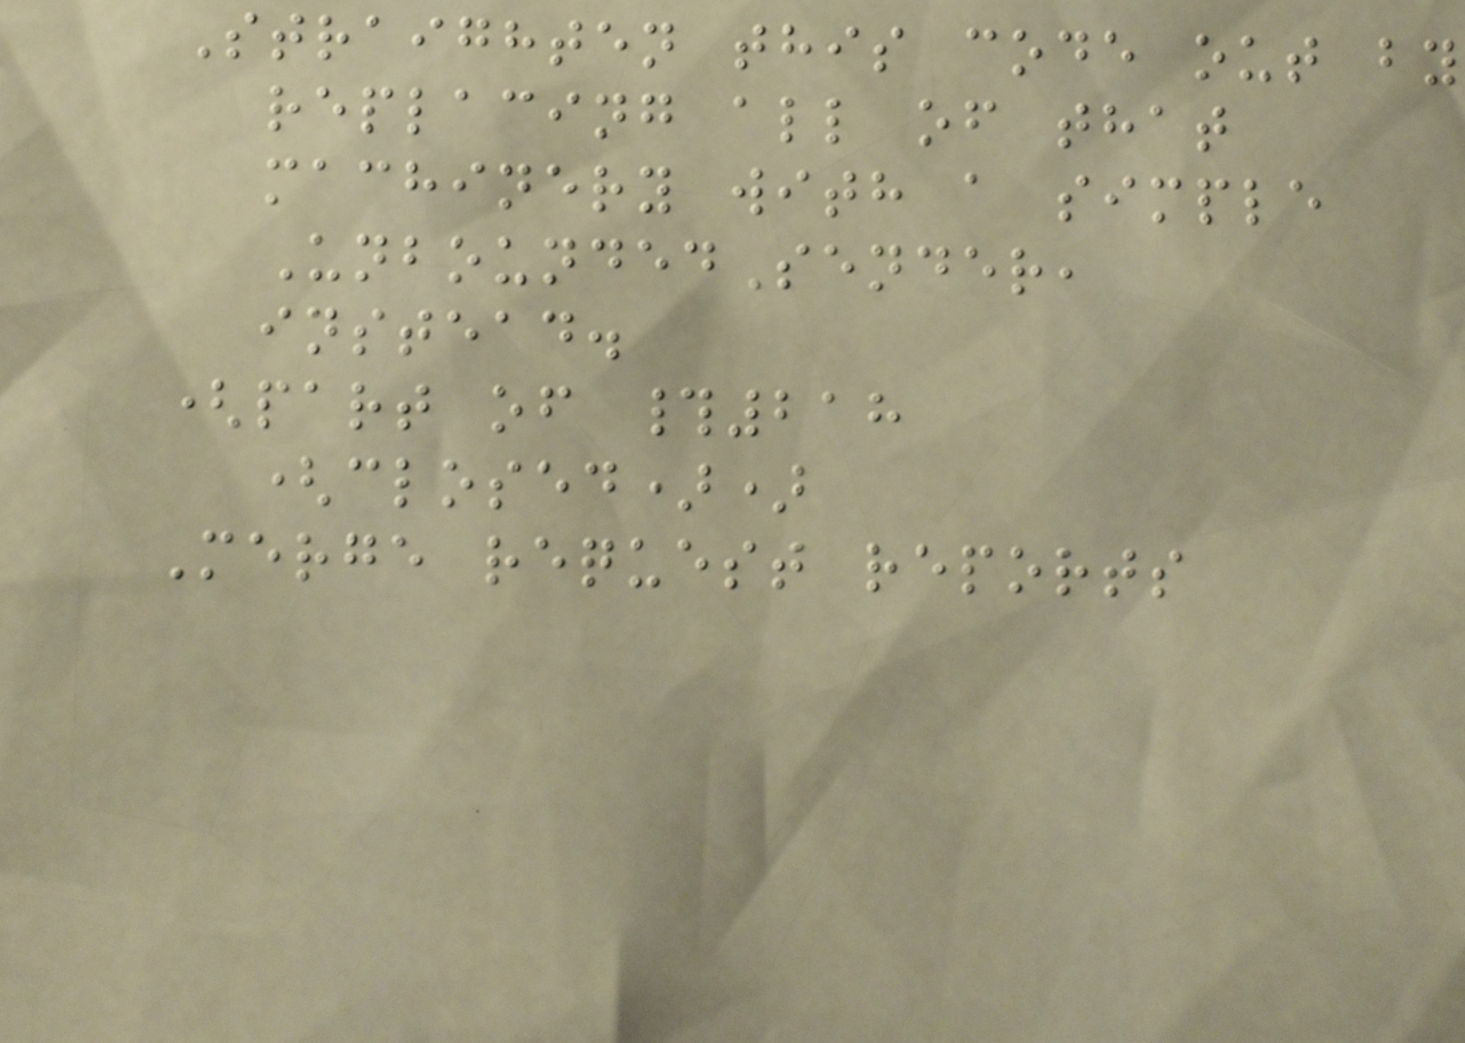Straighten this code out by
replacing all of that
machinery with a simple
UnboundedSender,
instead.
(part of #218
(closed))
Merge request reports
